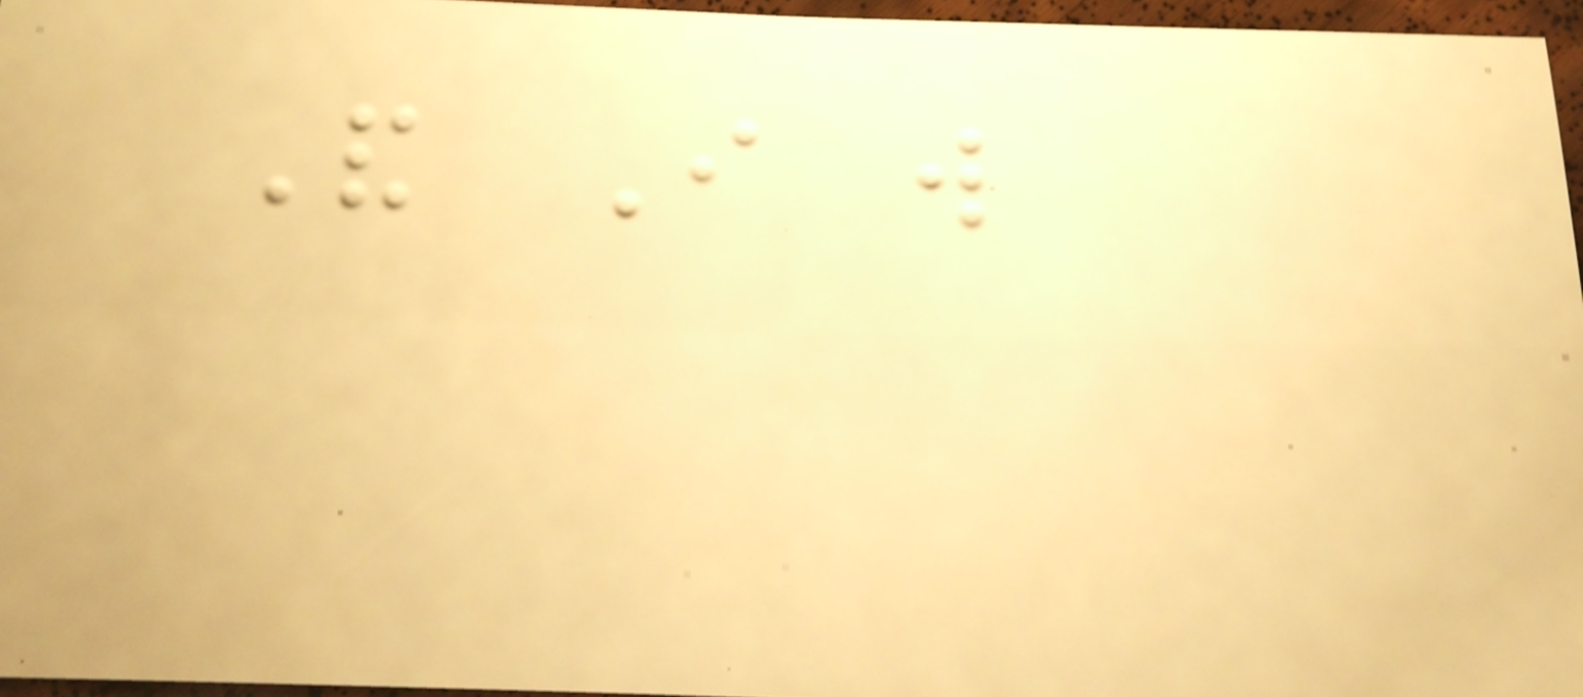And I will
